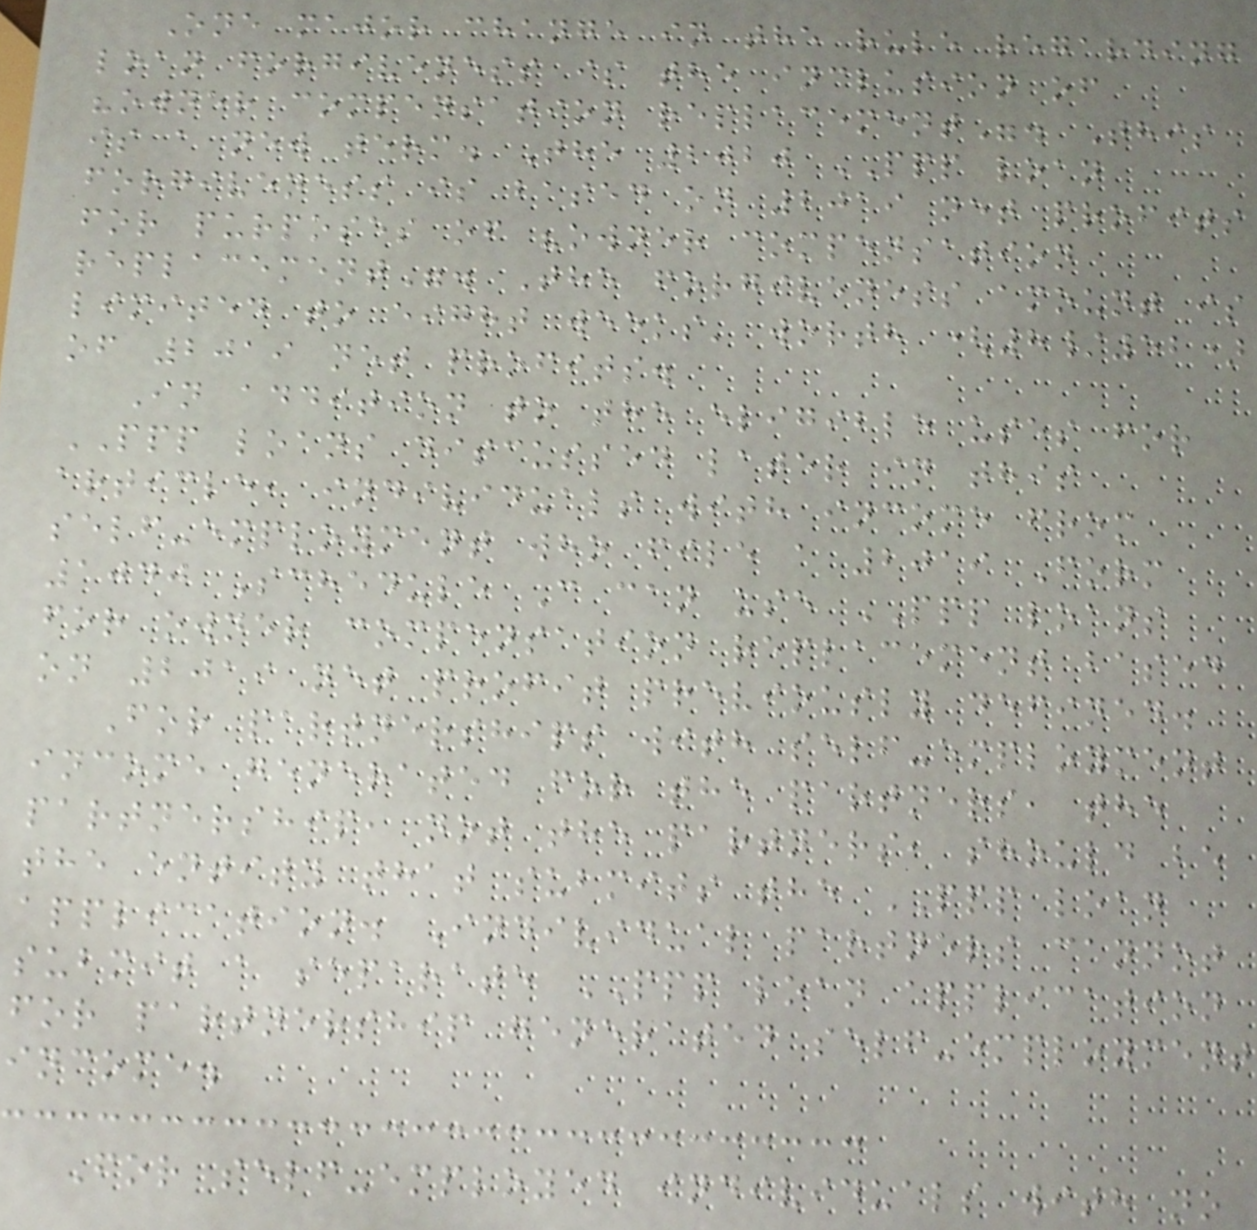One major change in the rule regarding
loan forgiveness is the inclusion of
"owner compensation replacement". This
is a new term. The 2020 PPP loan
forgiveness is based on 2019 net profits
for purposes of "owner compensation
replacement". The forgiveness amount is
limited to eight weeks' worth (8/52)
of 2019 net profits.
In addition to the eligible uses for
PPP loans discussed later in this
article, individuals with income from
self-employment who file a 2019 Form
1040 Schedule C can use PPP loans
for owner compensation replacement based
on 2019 net profit previously defined.
For partnerships with self-employment
income generated for the partners, the
partnership, not the partners, should be
the entity that submits the PPP loan
application. Individual partners cannot
submit a separate PPP loan application
for partnership generated self-employment
income.
For self-employed individuals with no
